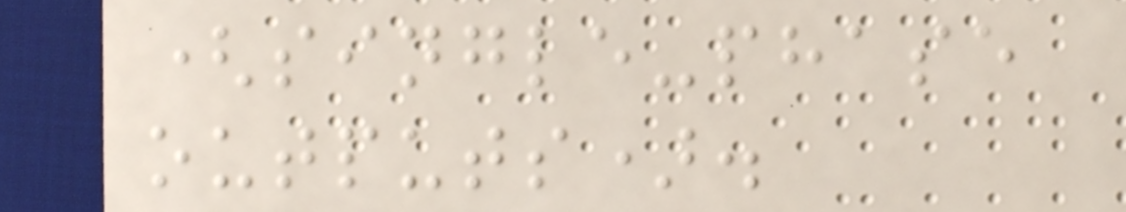(single-phase
outputs).
